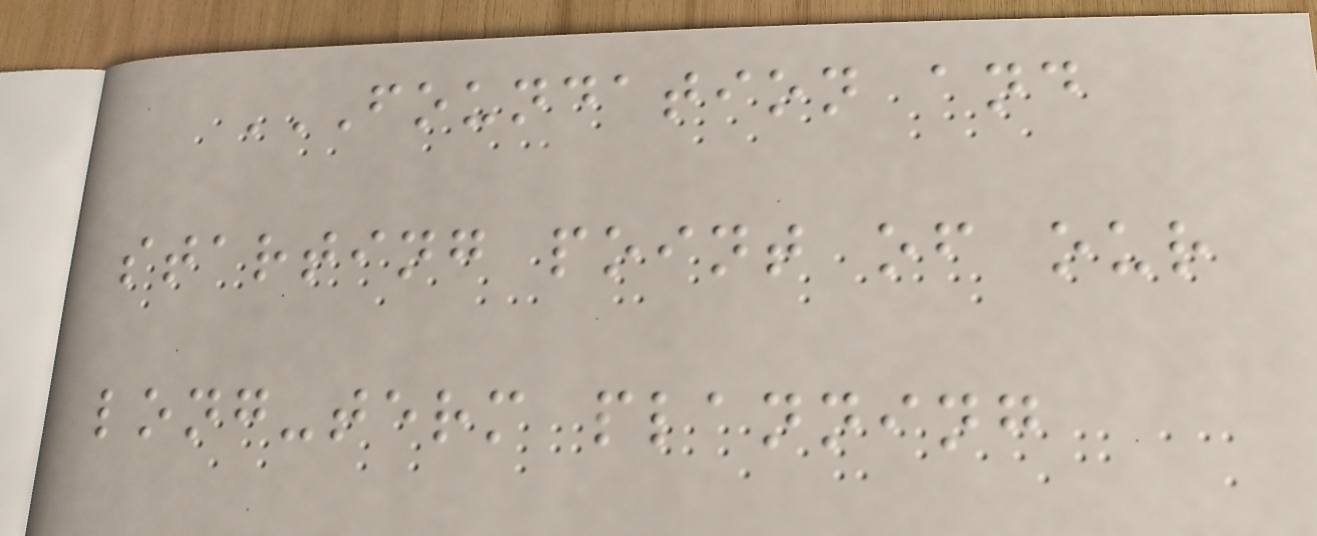FOUNDATION AND
STARTING POINT OF OUR
LONG-TERM PLANNING
